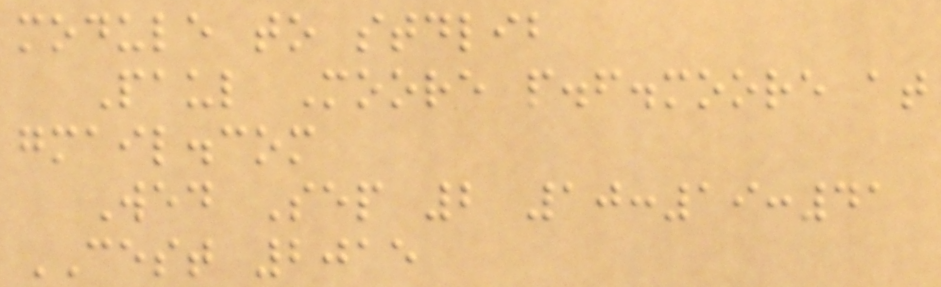module to stdlib
Paul Moore p.f.moore at
gmail.com
Wed Sep 2 10:19:41
CEST 2015
